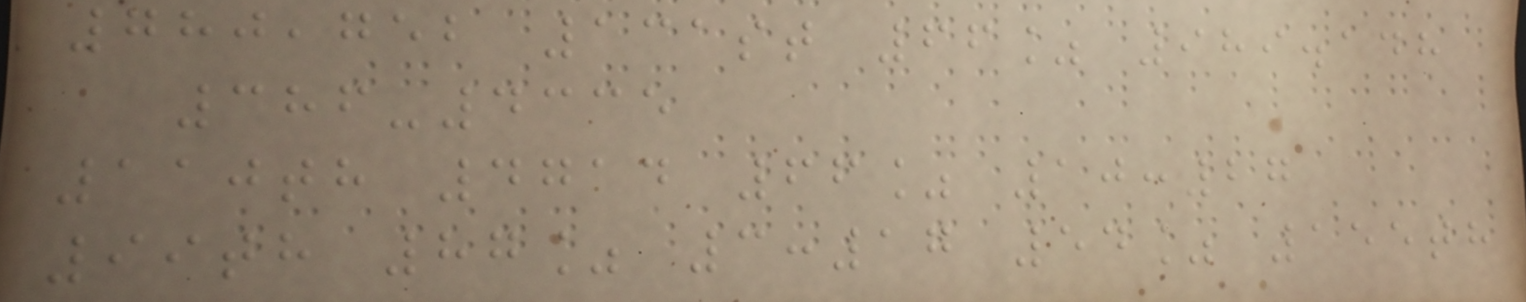780,752 131st 66% 989.148
386-4335
110th 4714 66% 10:27
99th 87% 3:17 54% 155th
